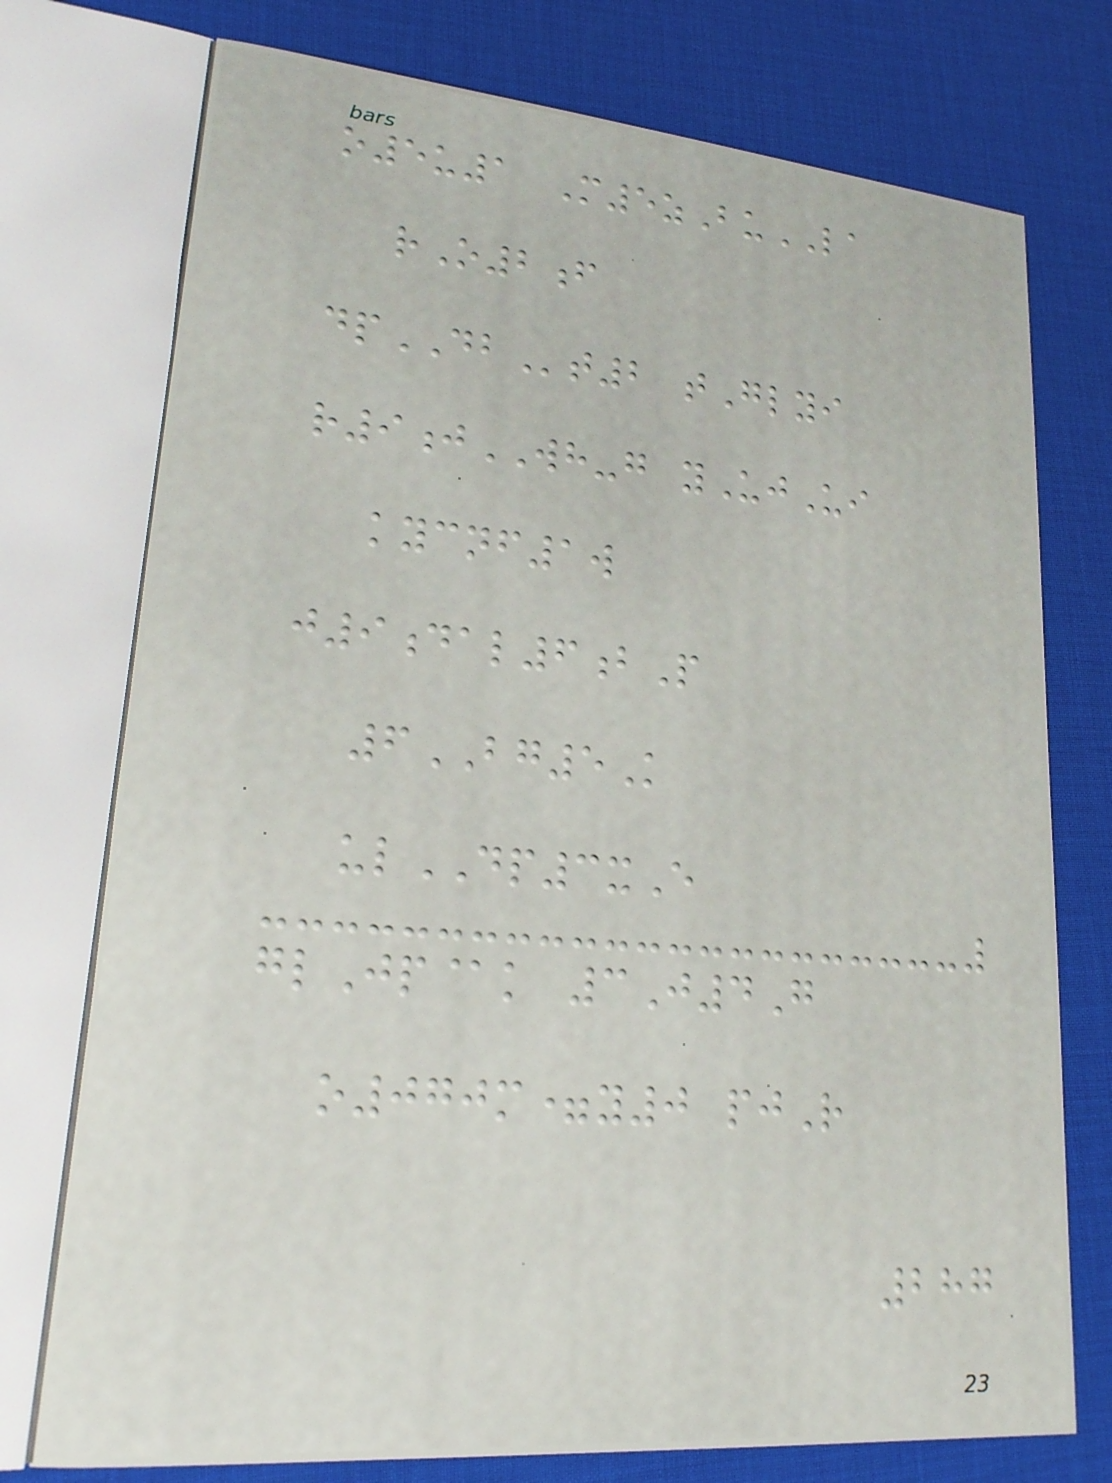o5u1 M5zBuLA
rO2f
dpDBt2 tGlyi
r9jWH-g yUjUi
kycnf1w
j9dal6bP
6BG5K
ulDP3xE
glJp@k 3J4G
o070m=y0 pjR
287
